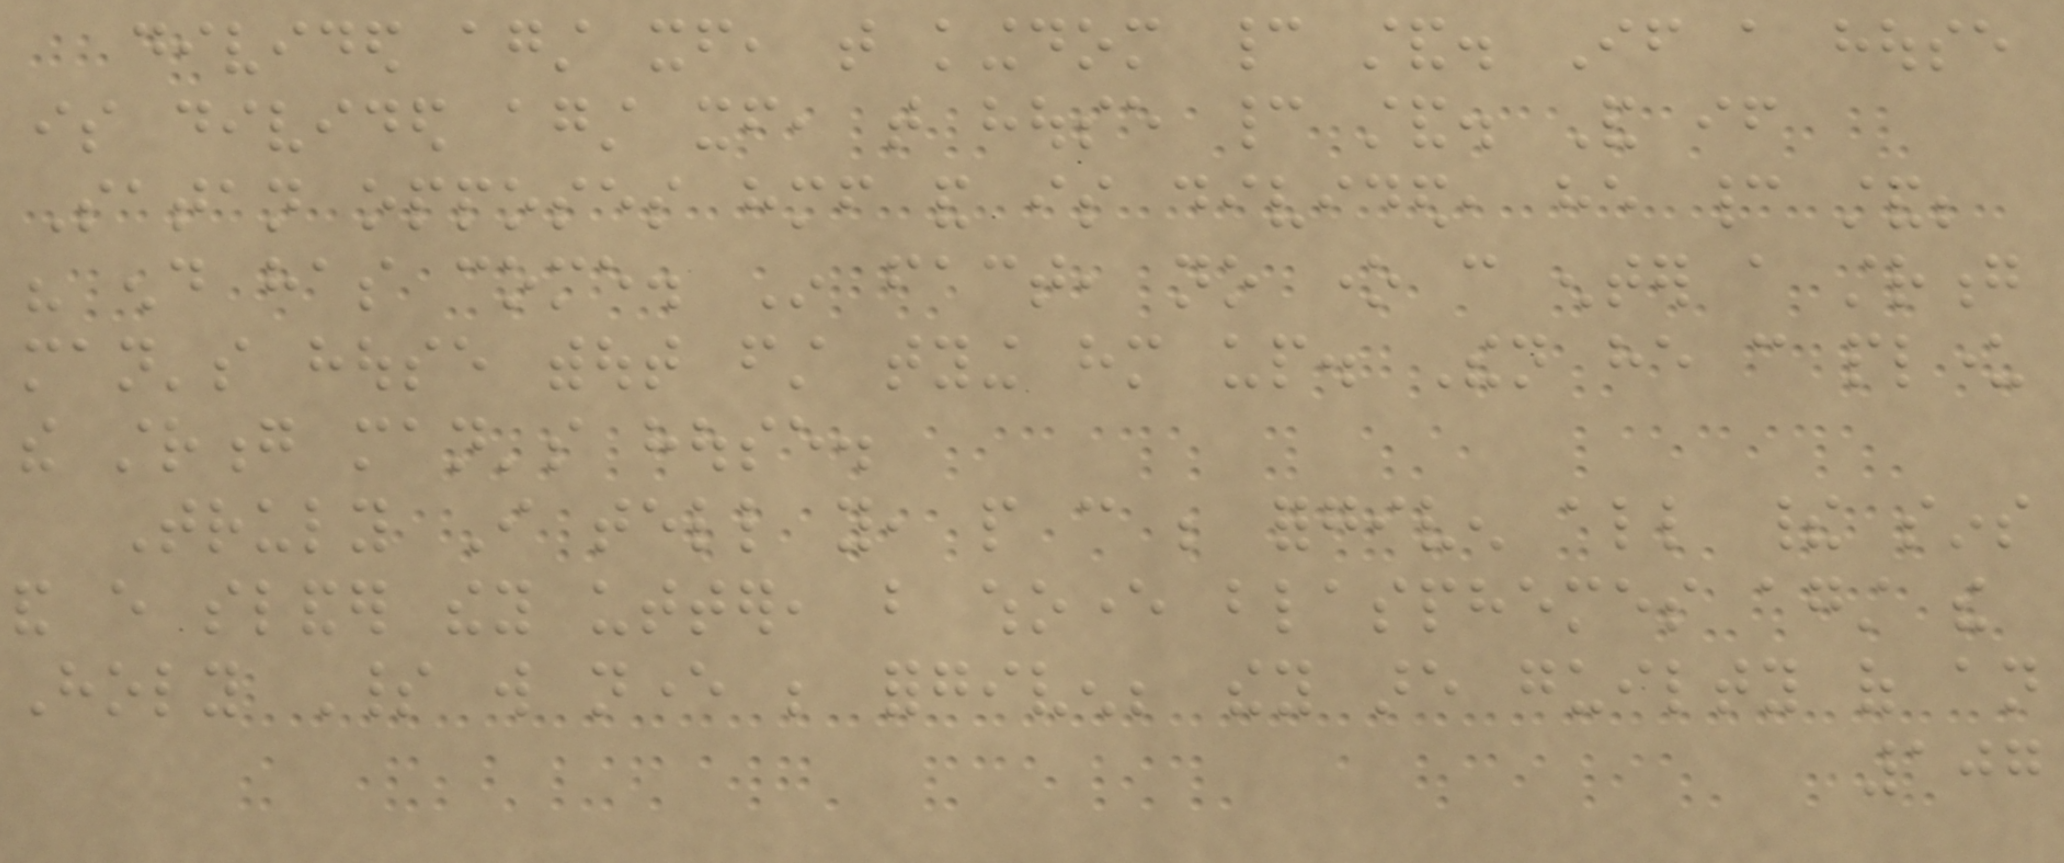divided against itself, that kingdom cannot stand. If a house
is divided against itself, that house cannot stand. And if
Satan opposes himself and is divided, he cannot stand;
his end has come. In fact, no one can enter a strong
man's house without first tying him up. Then he can plunder
the strong man's house.
Truly I tell you, people can be forgiven all their sins
and every slander they utter, but whoever blasphemes against the
Holy Spirit will never be forgiven; they are guilty of an
107
